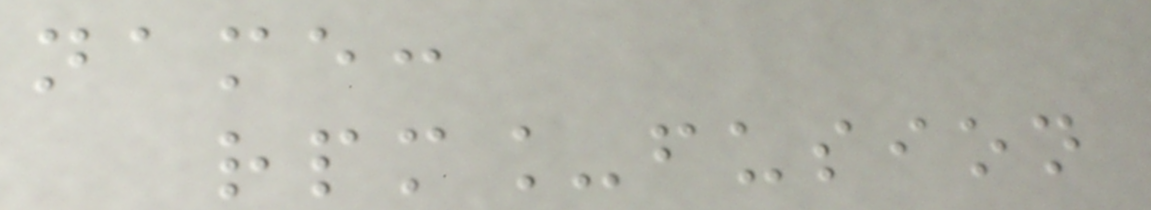name:
rpm_fusion
